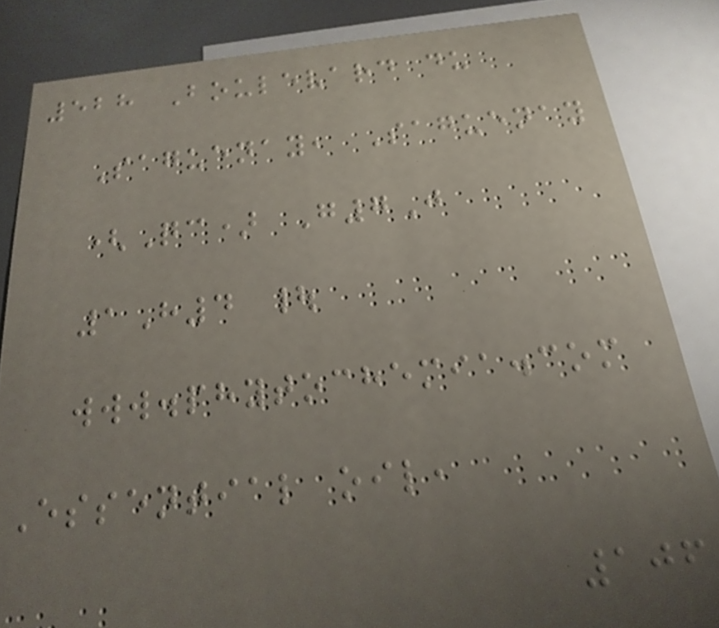528 Boulevard du
Saguenay, Saguenay
(Qc) G7J
1H4 |
www.phytochemia.com
Essential oil,
106
